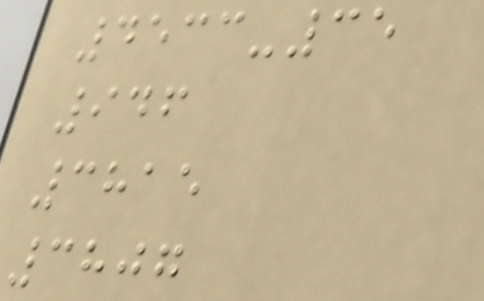4533-35
946
3815
3807
